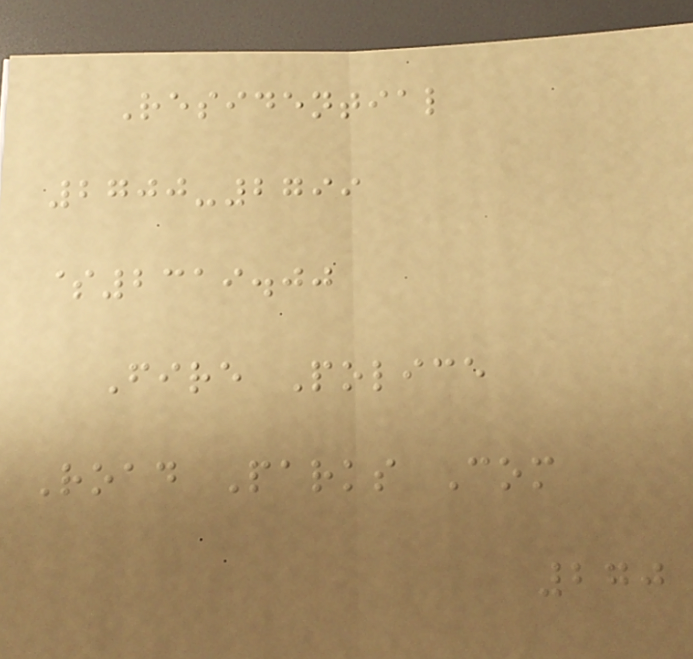Residential
2700-2799
$2319.00
Fire Police
Road Parks Com
270
